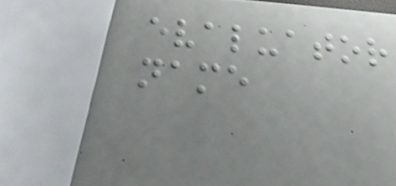evaluator
name
